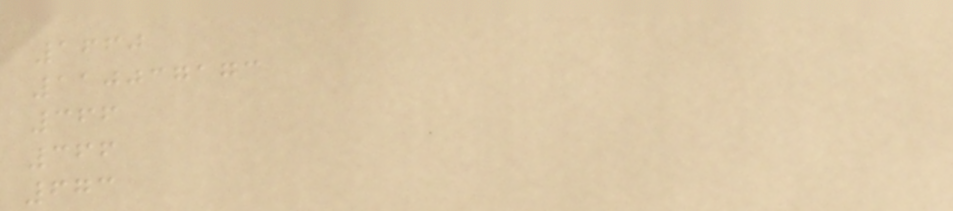1660
110037173
366
366
673
